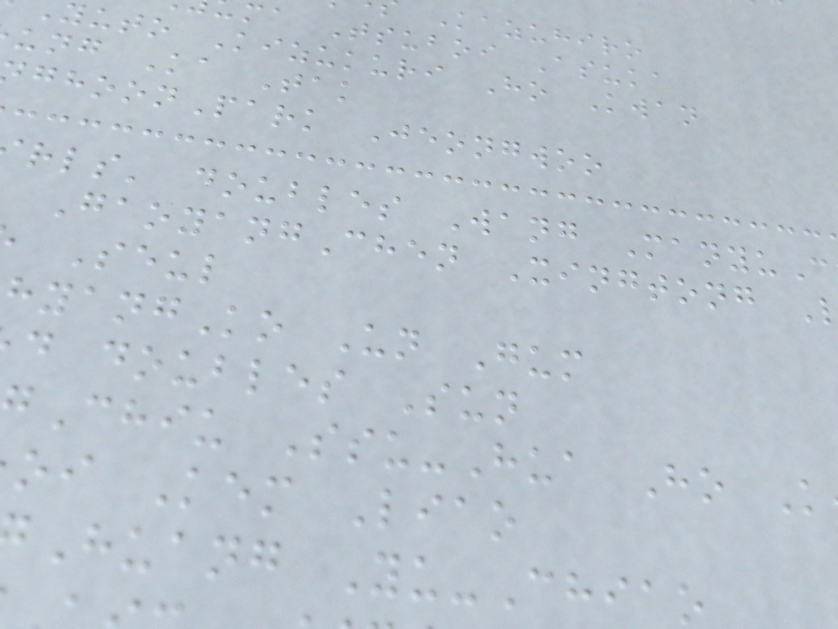Kazuhiro
ma Tsuboi Asuka
yuto Kizukuri Ho Kwan
ung Ka Tak
ghoonPark Jeongwoo
rls' doubles Wang ManyuC
GaoyangChen Xingtong
Seul
yangKo Un Gum
d doubles Sun
Chiu Ssu-Hua Ho K
oi Kem Liao
Huang Yu-Chiao
